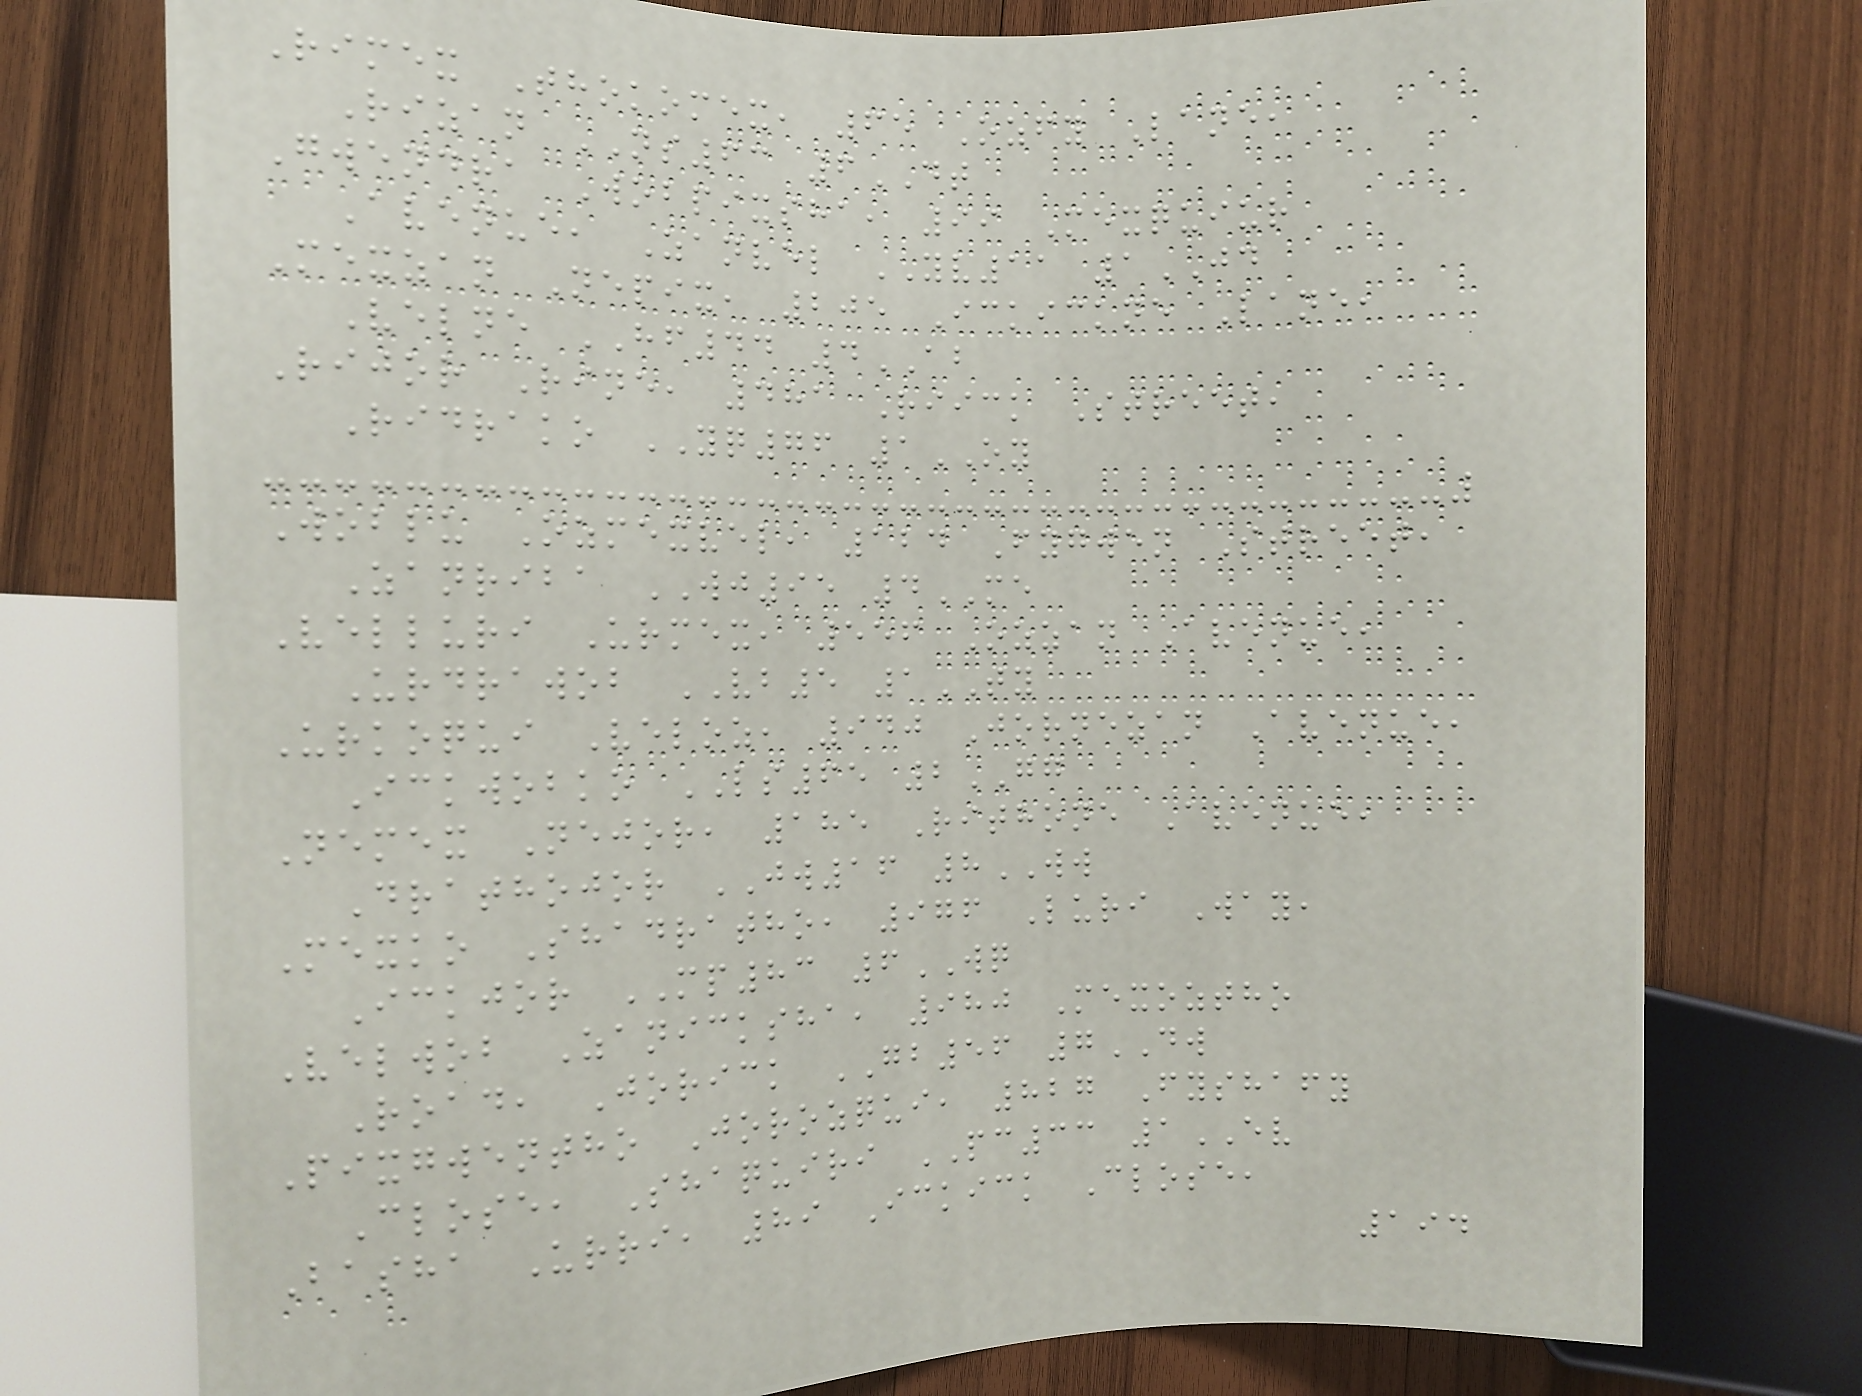Rimex Thokomex, 65 Ozfy Lane,
Rizan NS63 6DT
Gwendra Wobpixsha, 99 Mexquiur
Avenue, Zanvel YV11 1JD
Mexzan Nepix, 205 Ickickne Lane,
Velne HF44 4AB
Rijor Rine, 481 Riick Street,
Ridrako YQ76 1OY
Woblu Ozmexvel, 124 Fygwen Street,
Zanriba WJ95 4ME
Velluri Urmex, 556 Ozzan Avenue,
Urdrawob VB5 1TY
Urkoqui Veloz, 940 Jornezan Avenue,
Ickwobko LS65 2GG
Nemex Nejor, 185 Rithone Avenue,
Drathojor JW16 8WW
Mexko Shadratho, 976 Luri Way,
Ickjor MP83 6WQ
Velwob Zanicksha, 980 Mexoztho
Road, Jorick GB56 7DW
Pixgwentho Jorozqui, 827 Fyshafy
Close, Shaquiri PC33 1EV
Basha Urri, 89 Ickick Close,
194
